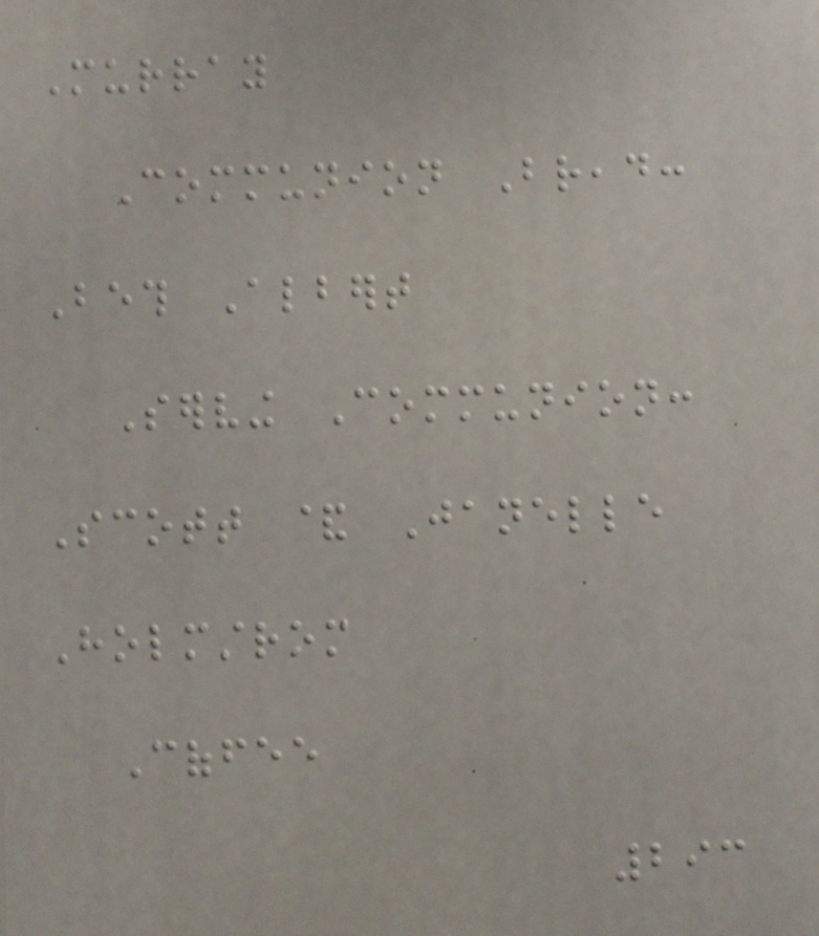Murray
Communion Bread:
Beth Albert
Serving Communion:
Scott & Janelle
Holmstrom
Coffee
293
